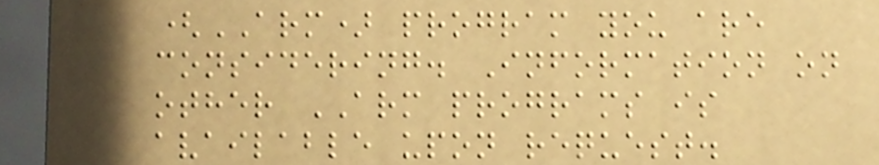(ARM) program you are
considering. Information on
other ARM programs is
available upon request.
